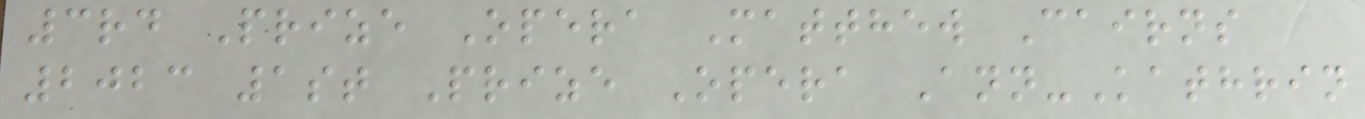3rd Prize Opera Matthew Cairns
2023 1st Prize Opera Ann-Kathrin
